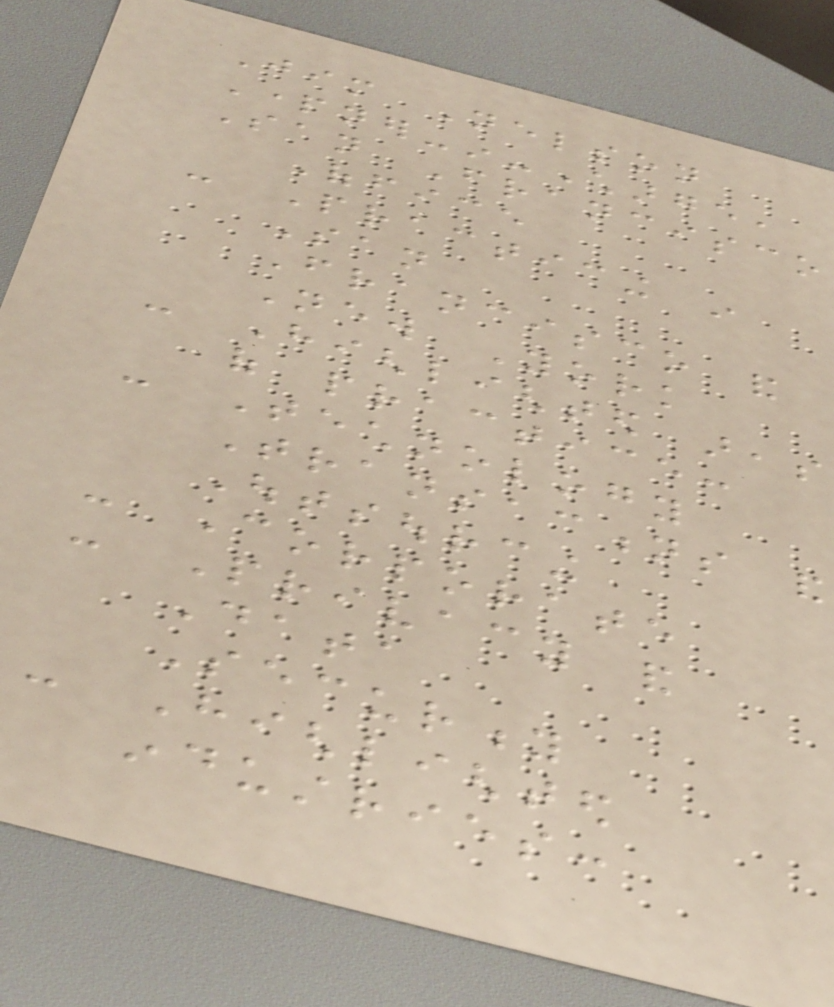Jim Nelson
Partner-in-Charge,
San Francisco
Office
- Practicing in
San
Francisco and
New York
- Highlighted areas
of practice:
- Technology
Transactions and
Outsourcing
- Corporate
- Privacy and
Data
Security
- Highlighted
industries:
